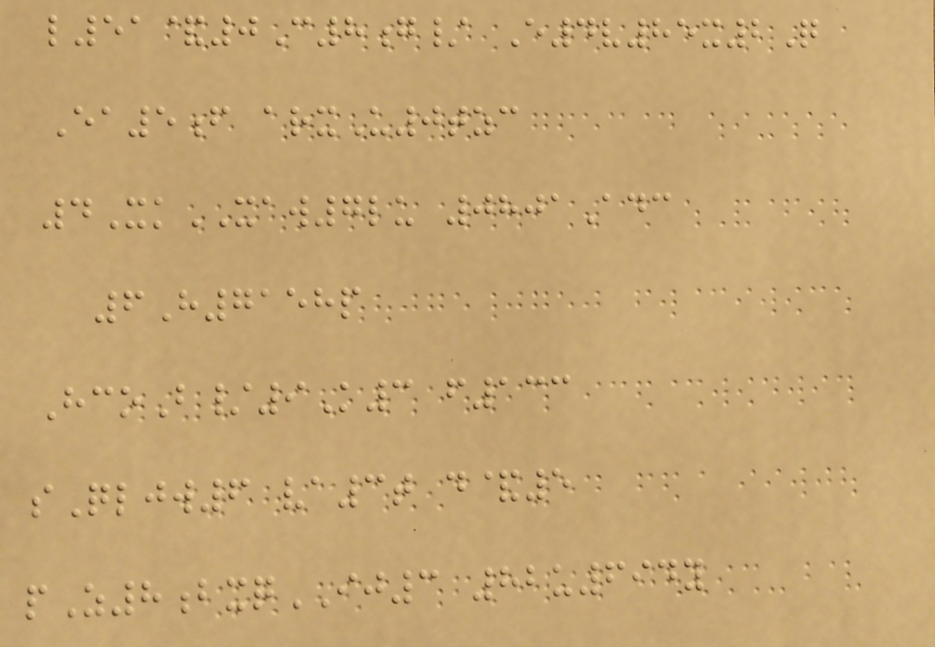l51&0C8g/ E4v85x2Q
Ea5f arxU0tzc
4XkXAW7lu 0801Adc
6H7158p
HcoB/9K3 f133
sQljw6 va3t d&5
pZ8bxqIJ3 82u694y
